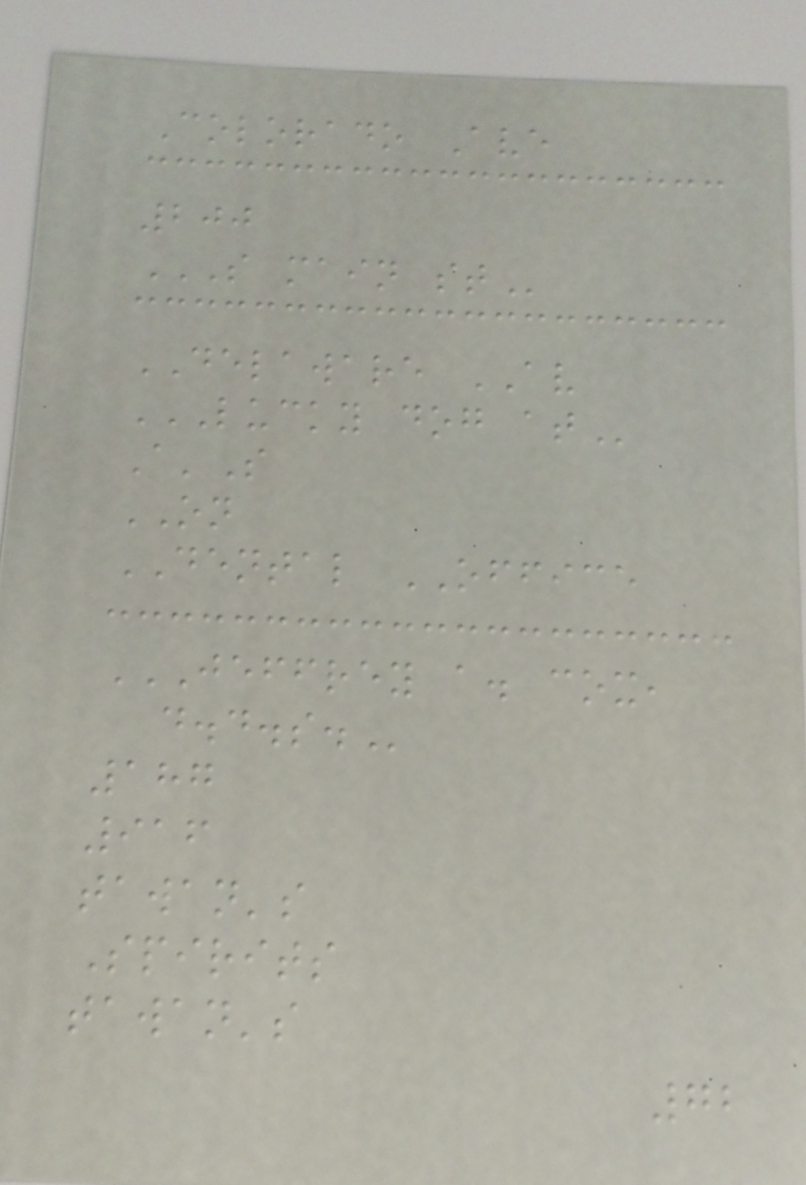Colorado Ave
200
S MAIN ST
DELAWARE AV
LUCKY DOG AT
A'S
ON
DENTAL OFFICE
JEFFREY A. COX,
D.D.S.
187
916
tawan's
Spirits
tawan's
72
